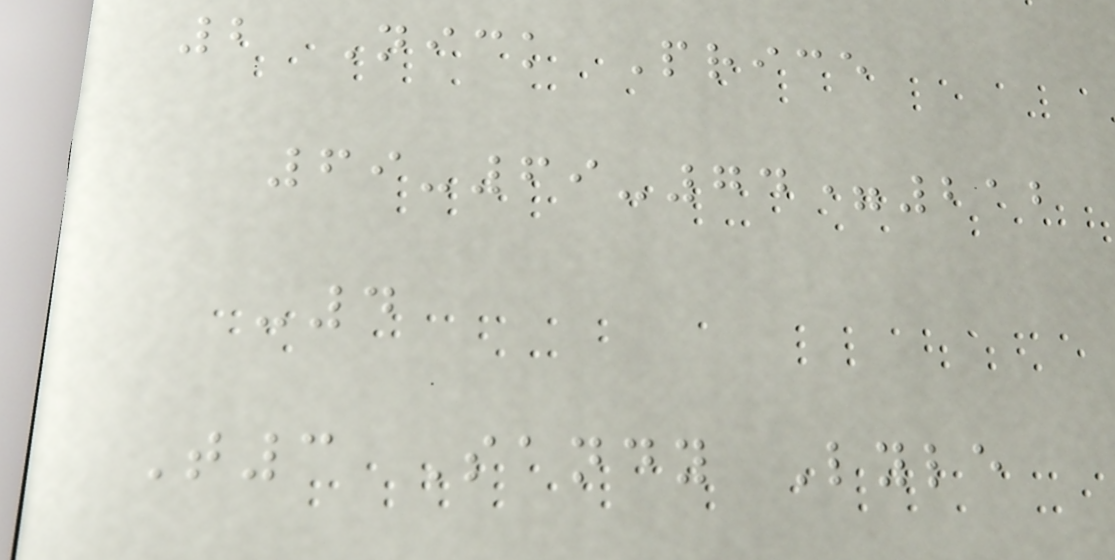2 Nick Price
69-69-74=212
-4
T3 Sandy Lyle
